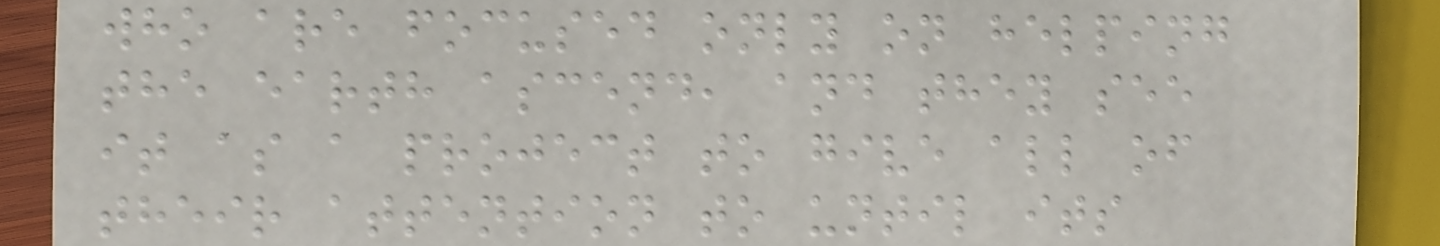who are focused only on helping
the earth ascend, and they see
it as a project to give all of
their attention to until its
